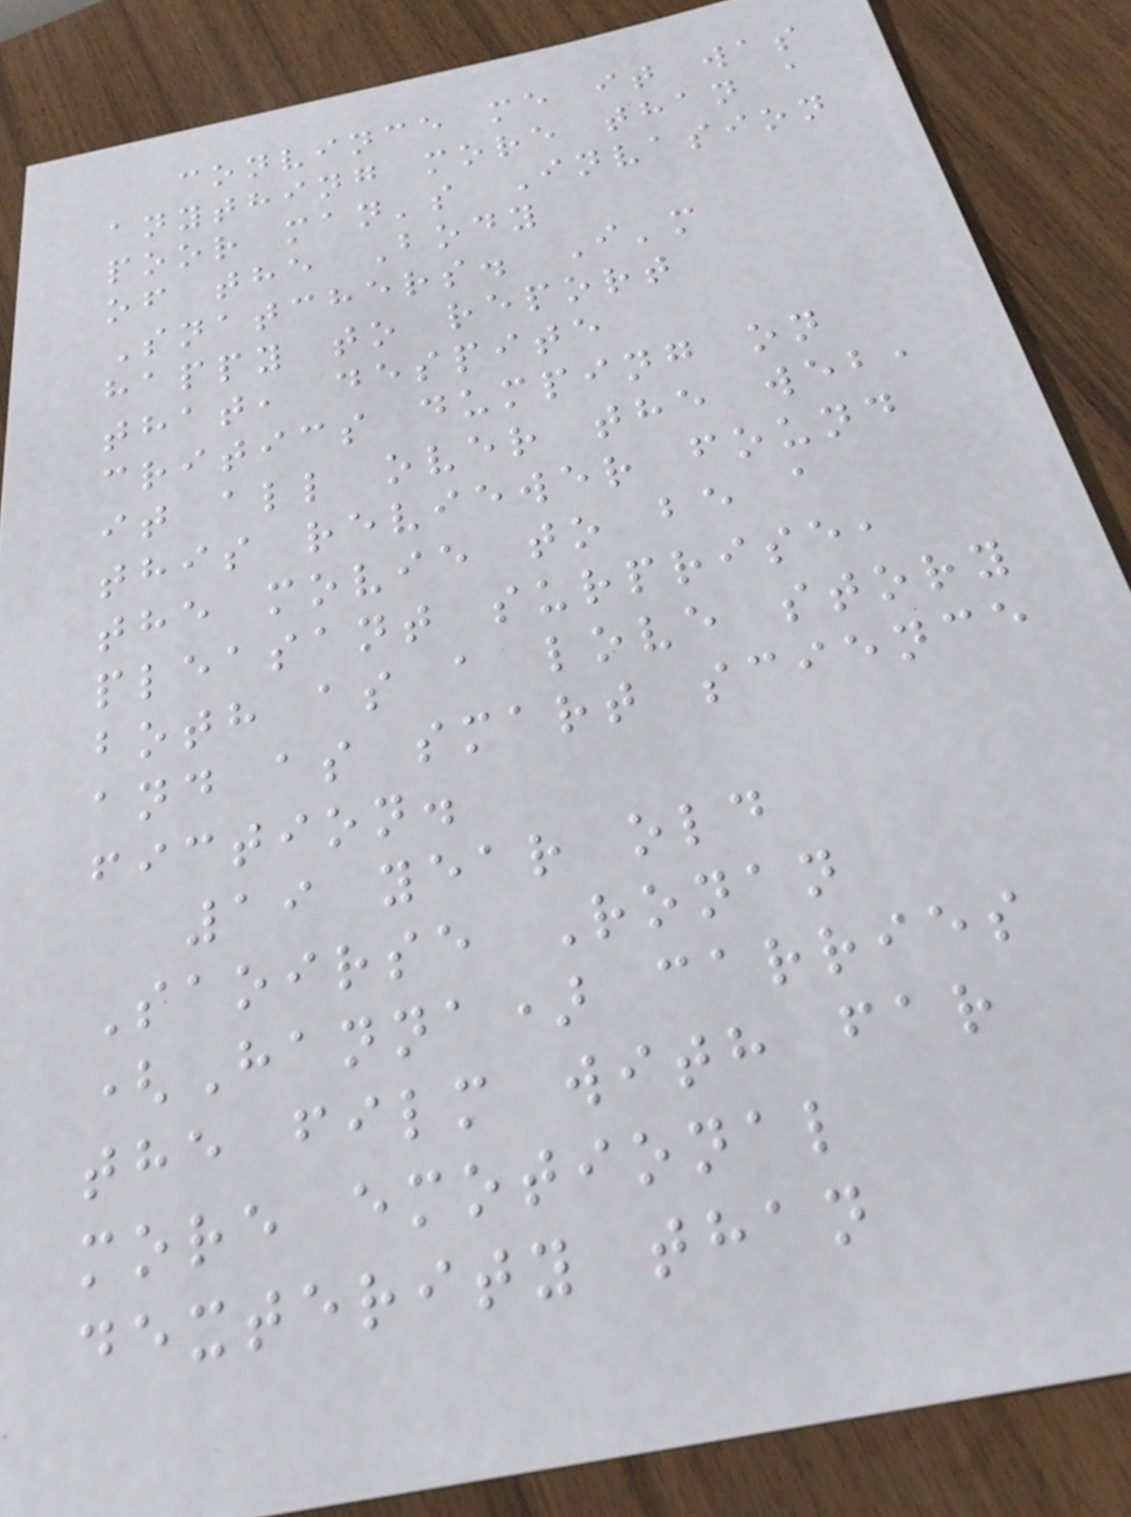convince me it was
anything more than a
poor man's Invasion
of the Body
Snatchers. I'm
happy to report
that, despite
critics dumping on
it all over the web,
this reviewer found
the movie to be a
pleasant surprise,
both as a love story
and as smart science
fiction.
19 year old
Saoirse Ronan
(Hanna) carries
the film with far
more emotional
dexterity than
